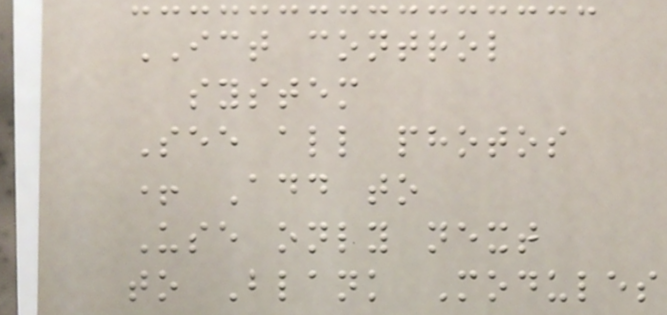ICT control
system
See all photos
+ Add to
Use only next
to Blank Modules
